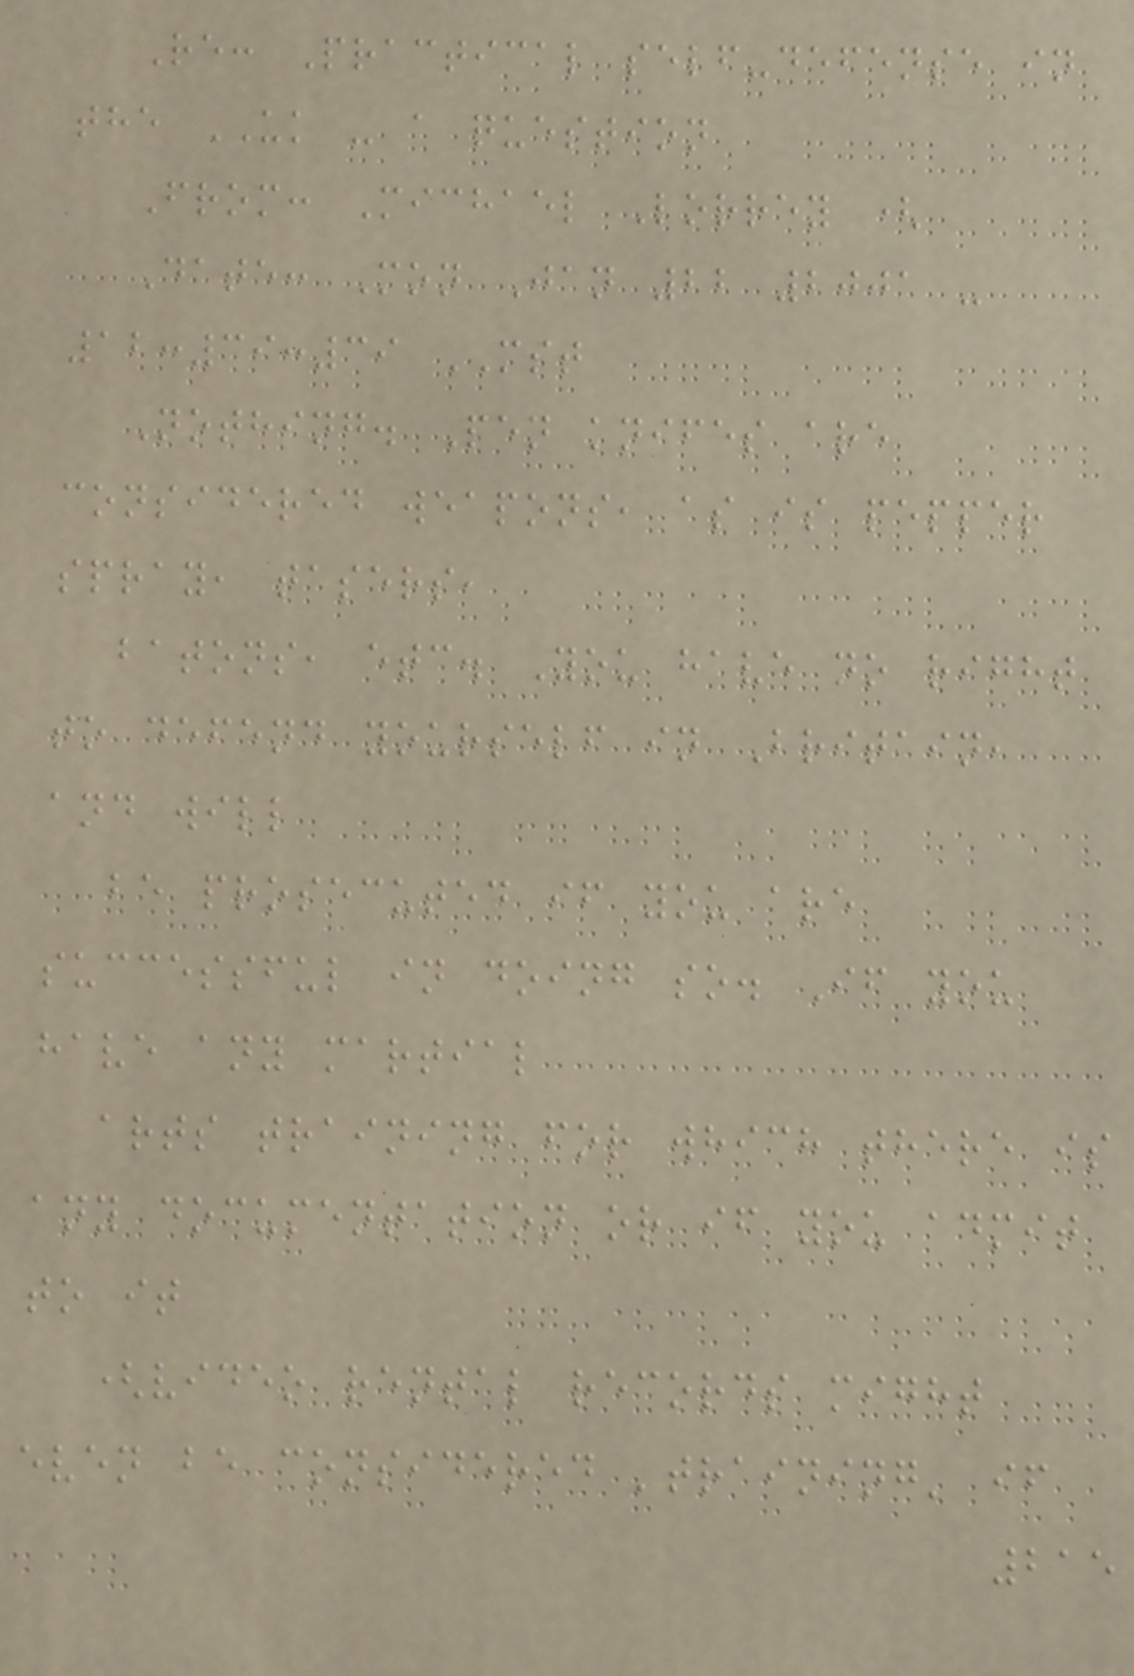Re: Practical self-defense in
the UK - a question
From: Michael Lorrey (
Date: Mon Jan 22 2001 -
12:39:39 MST
Nothing. Pen knifes are
considered weapons, as is pepper
spray, tasers,
batons, etc. You have no right
to defend yourself in Britain,
and will
be prosecuted if you are
successful in doing so. If you
have any martial
arts training for which there is
any documentation or if you admit
to it
(video rental records might
even be considered 'training' if
215
